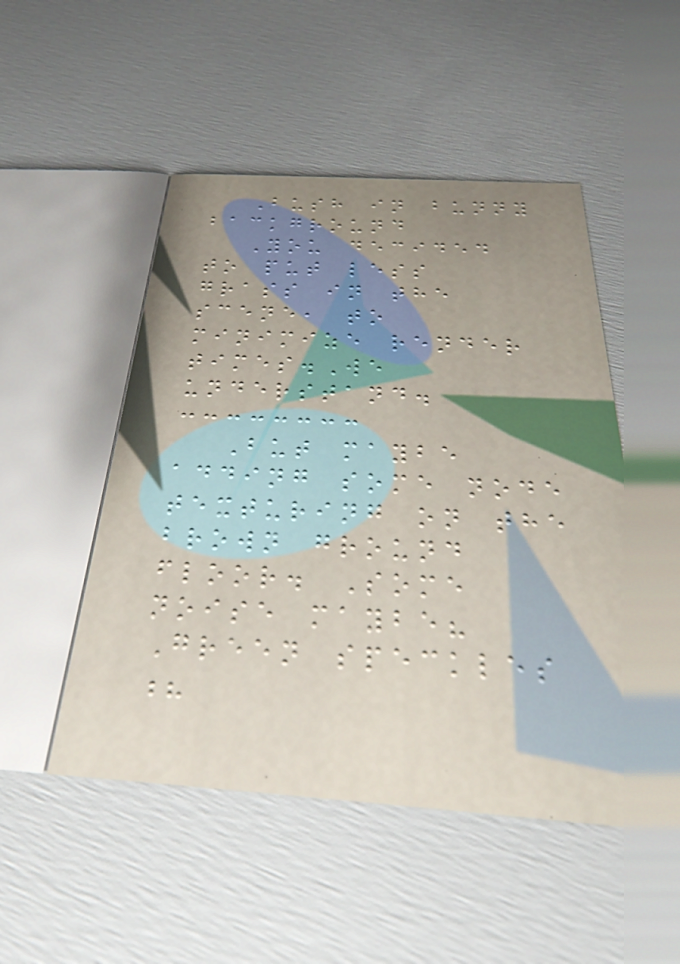Bush in bunny
background
You decided
to put less
grass in the
scene, to
minimize render
times.We
understand.
But maybe
adding some node
texturing on the
brown ground
floor. Some
noise maybe?
Green speckles
?
